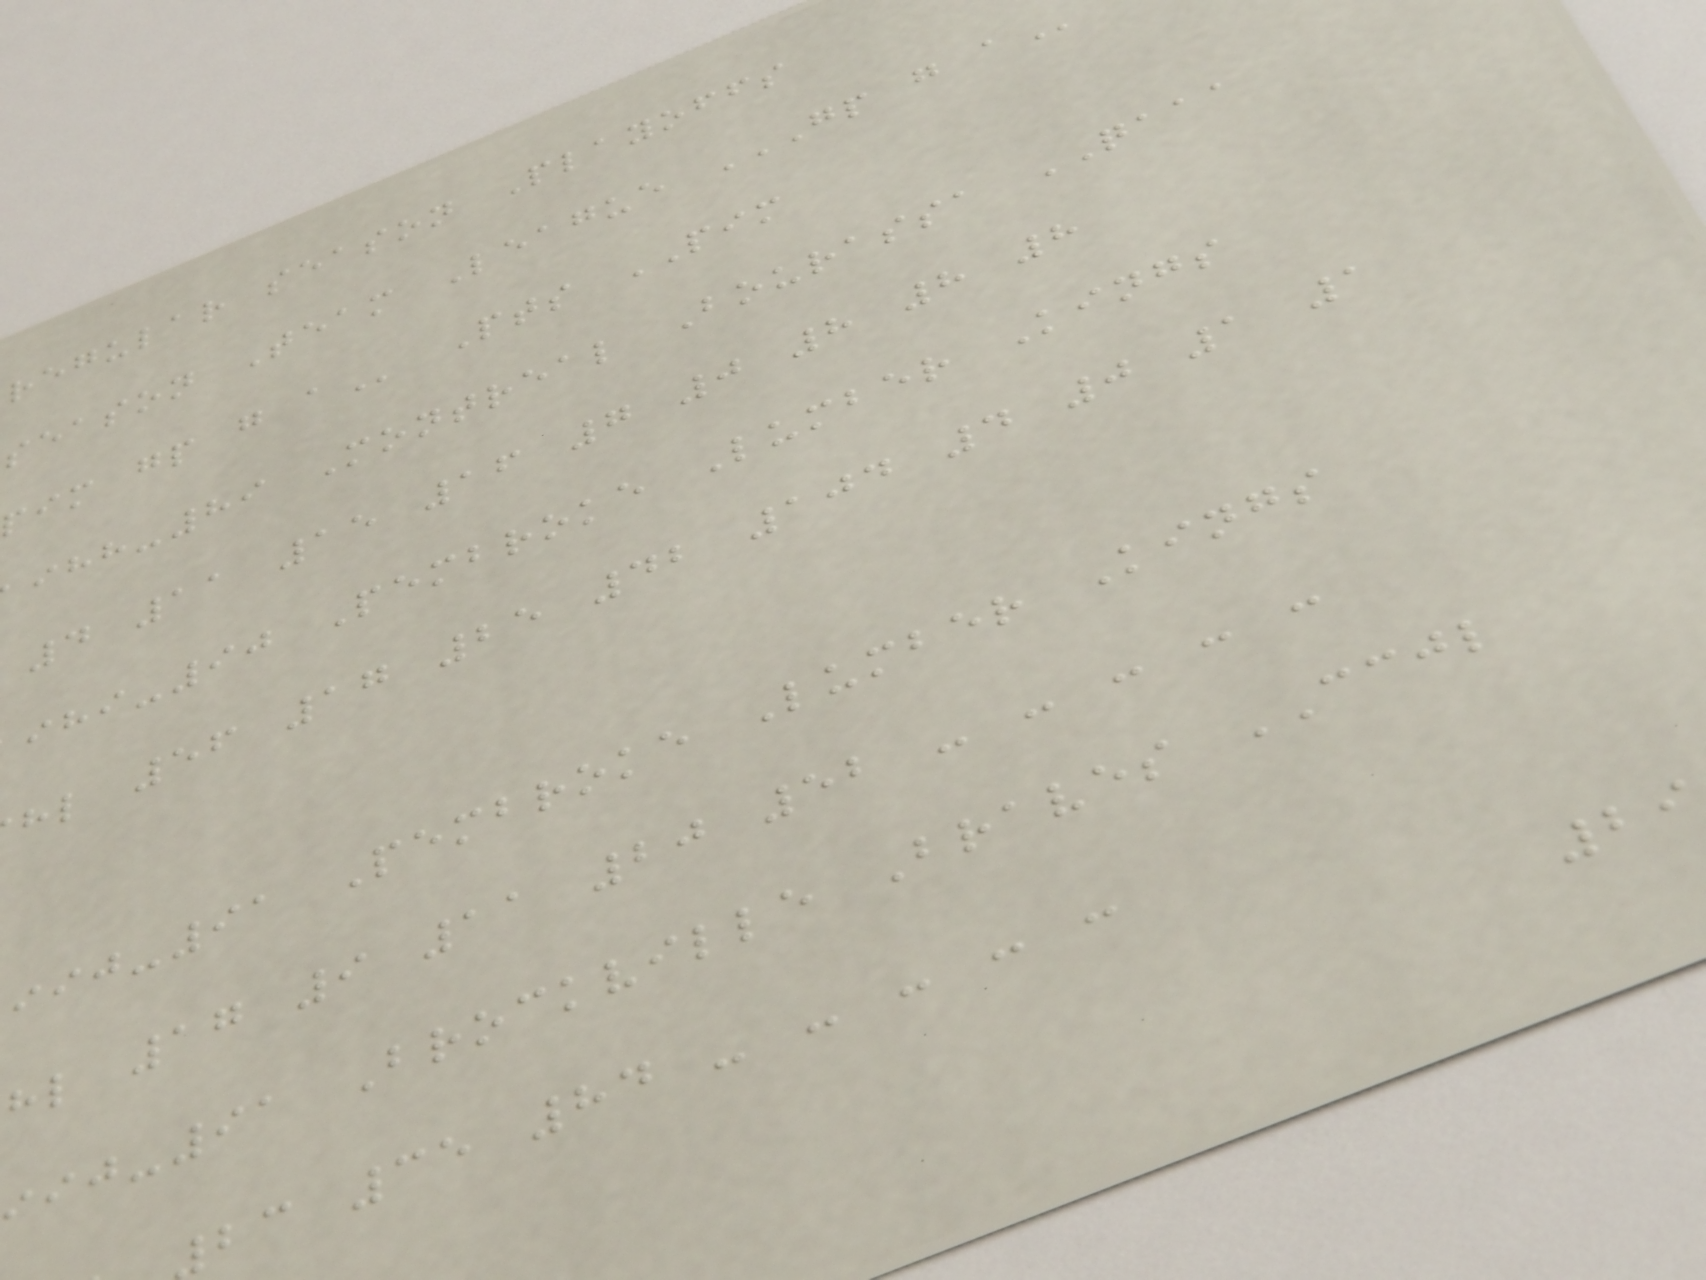regular season Playoffs
season Team League GP G A
pim gp g
-89 Montreal Bourassa QAAA
4 11 15 16 7 0 8 8 8
-90 Pembroke Lumber Kings
hl 56 17 25 42 104 4 0 1 1
-91 Pembroke Lumber Kings
hl 17 9 11 20 52 - - - - -
-91 Brockville Braves CCJL
bc 35 84 - - - - -
